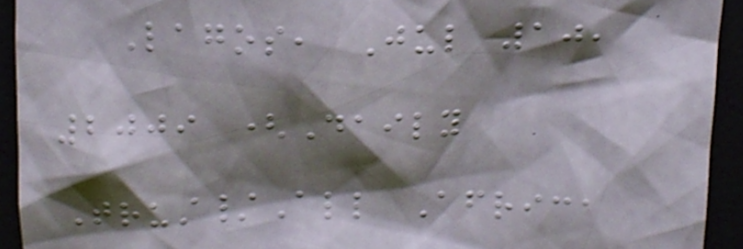Lagos, Jul 10,
2009 (Daily
Trust/All Africa
